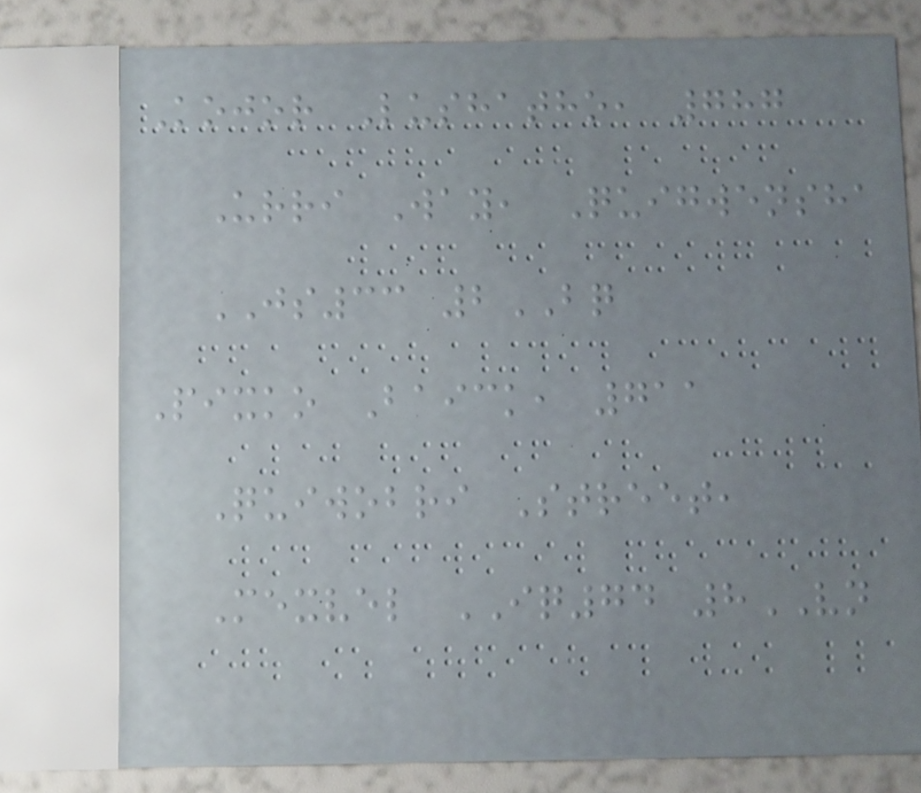Kojor Lushatho, 787
Urri Way, Quigwensha
JS33 2BQ
Pixko Baick, 711
Quiwobri Street,
Mexvel IQ74 8VN
